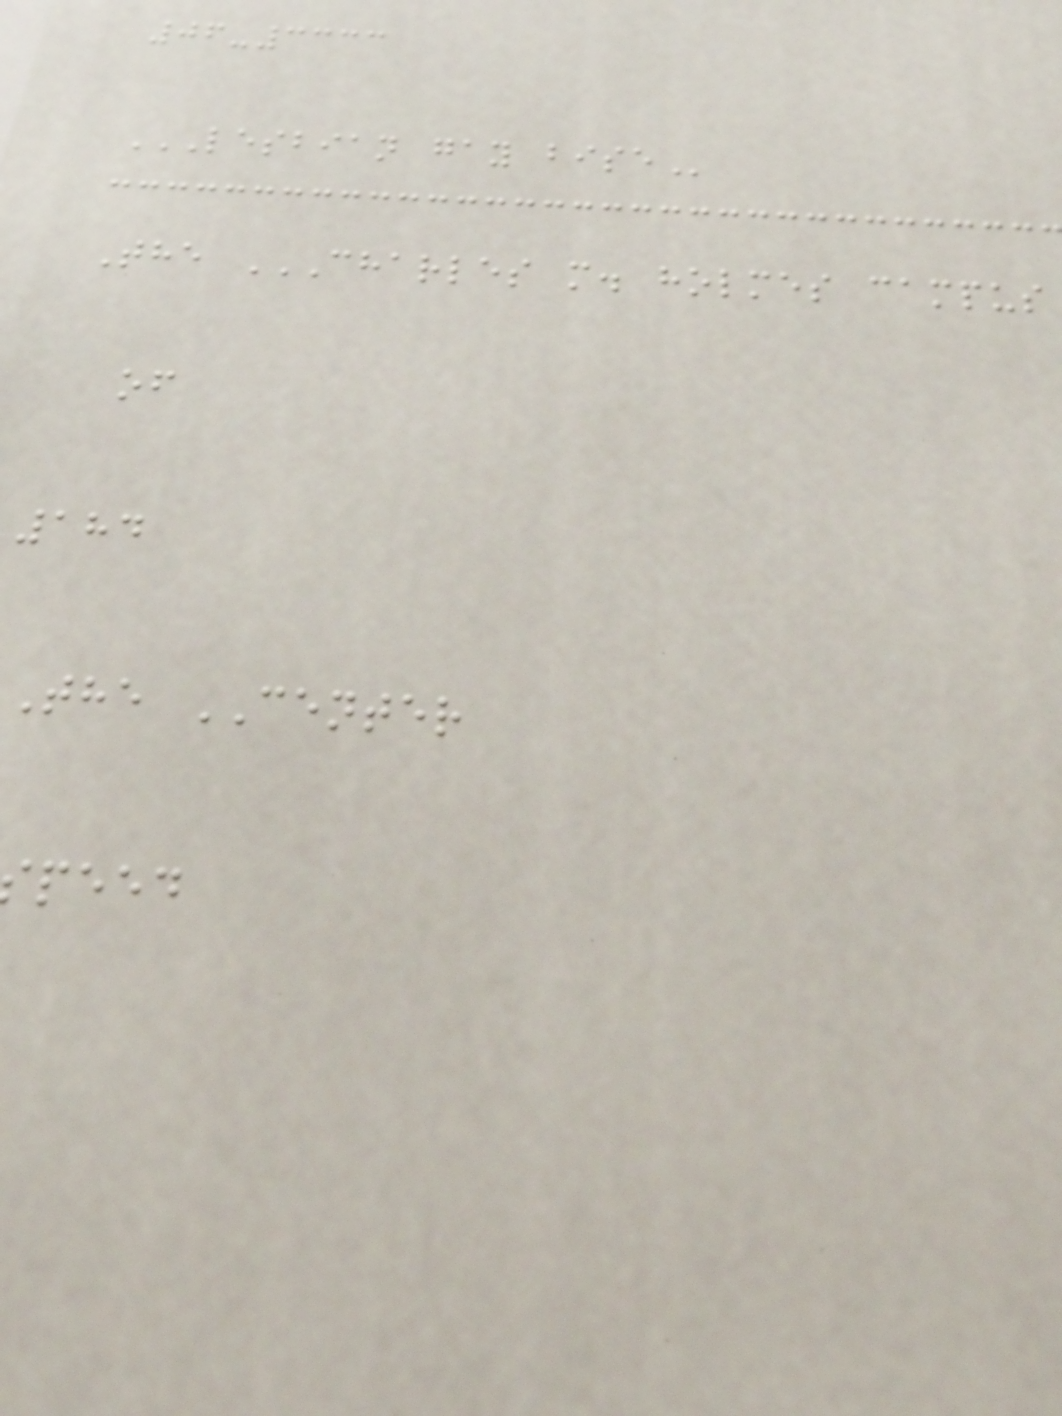06-3333
LESBIAN GAY BISE
of
184
the CENTER
peed
